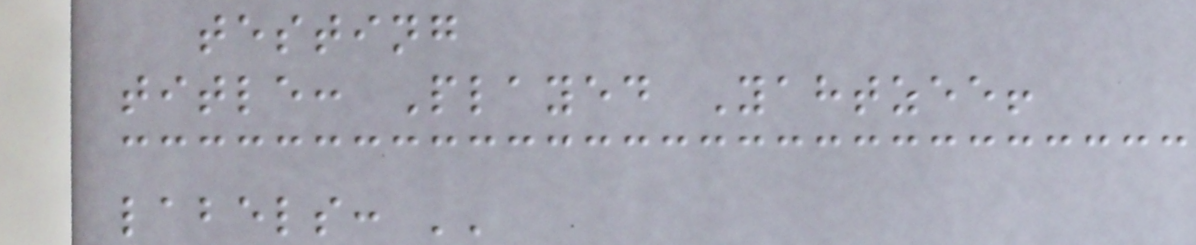testing
title: Played Yahtzee!
labels: ''
